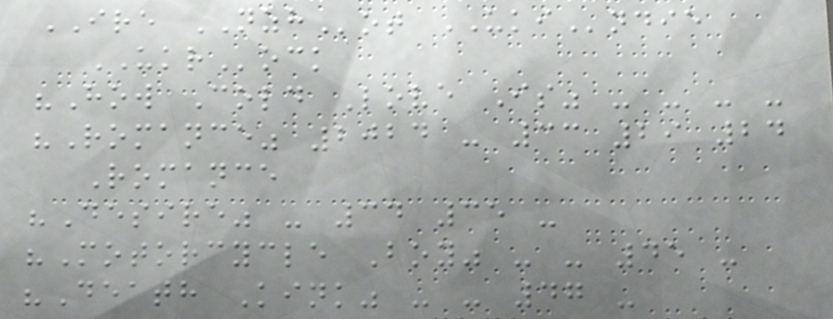IRE NZHot UKIndie
UKRock
"How Cold Love Is" - - - -
"Romance" 2024 - 33 29 24
Romance
"Desire" - 34 35 -
"Motorcycle Boy" - - 45 -
"Death Kink" - - 47 -
